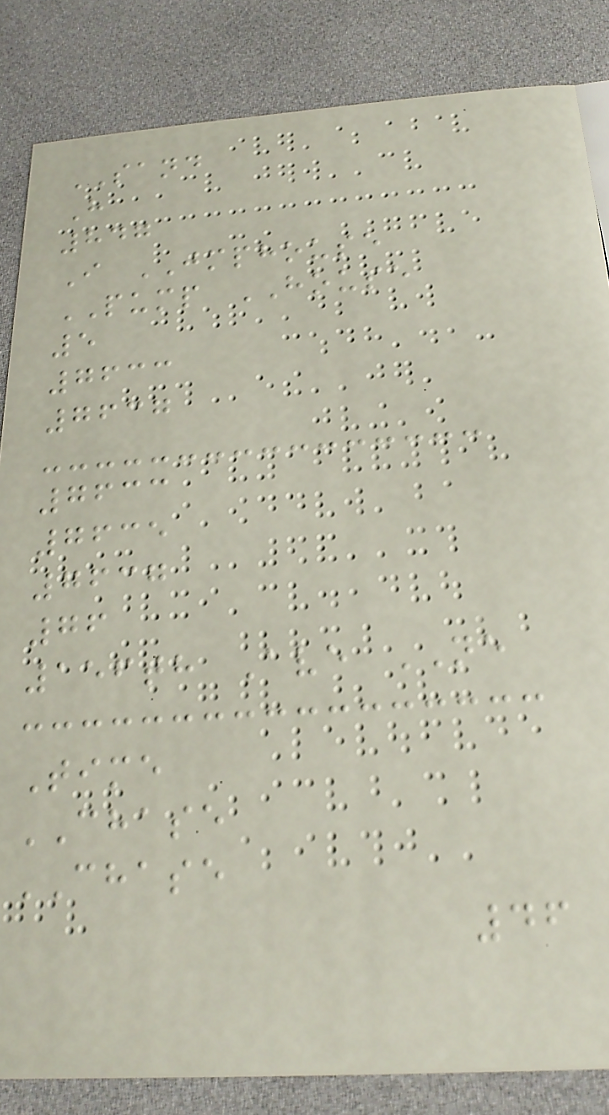SAND
H
847
I JMPHOUSE
PUMP HOUSE
5
7633
7637
7633
7635
7637
76
156th Ave NE
Time
CHASE
CHASE
46
